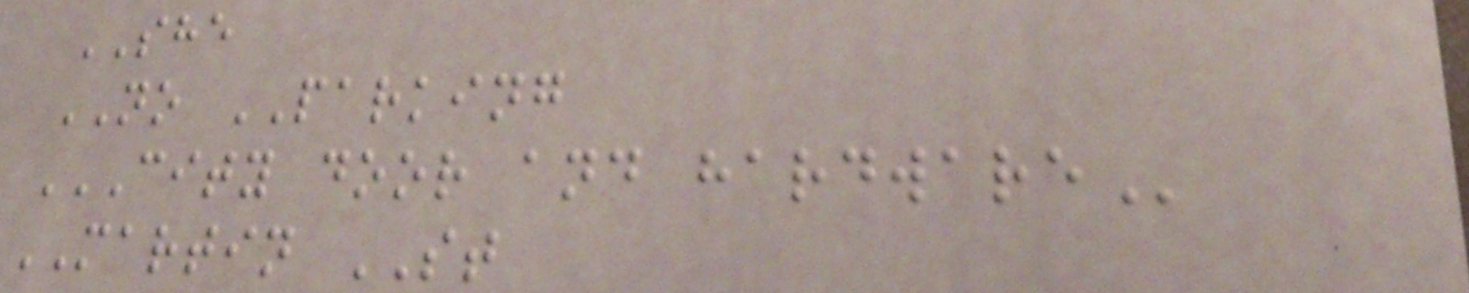SHE
NO PARKING
CITY DOOR AND HARDWARE
MARTIN ST
